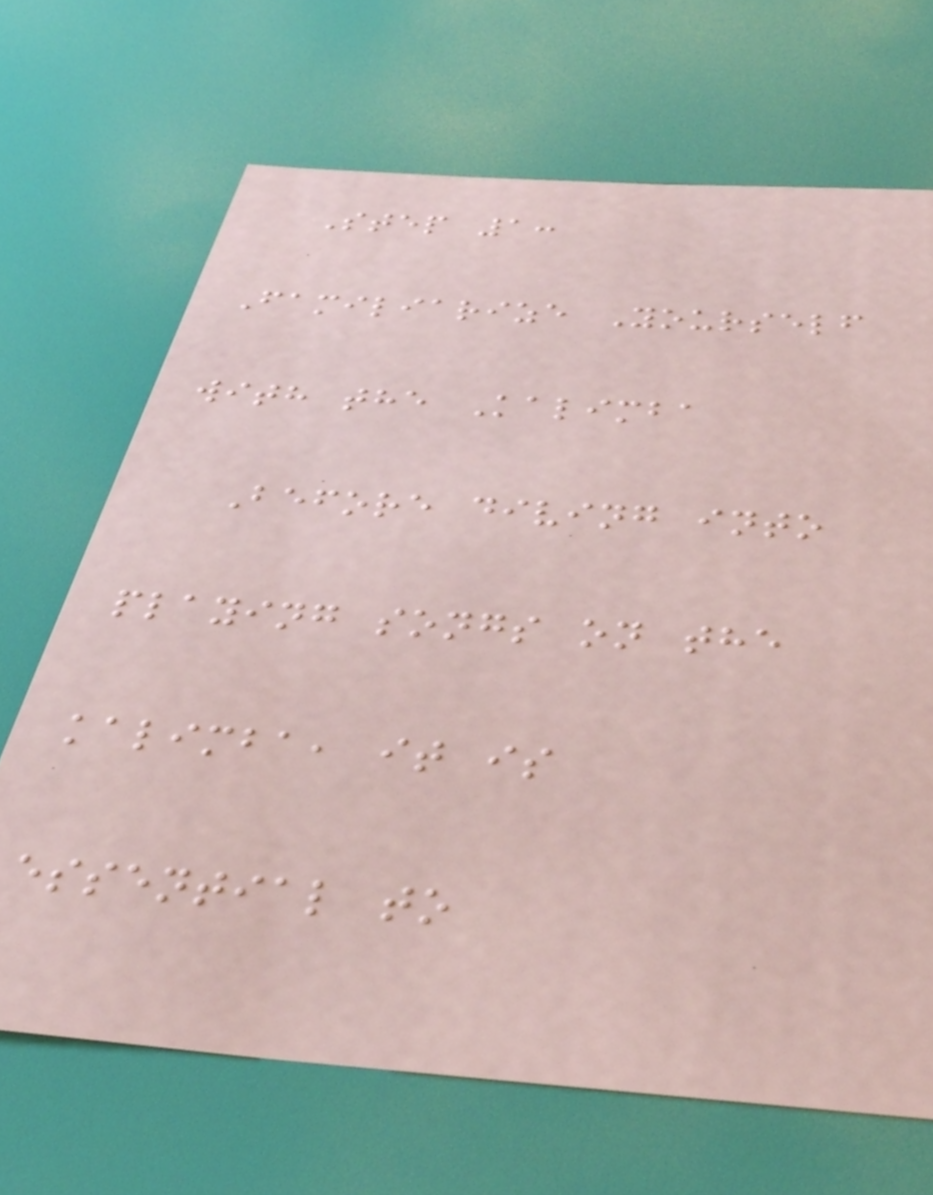Step 1:
Familiarize Yourself
with the Kalimba
Before diving into
playing songs on the
kalimba, it is
essential to
